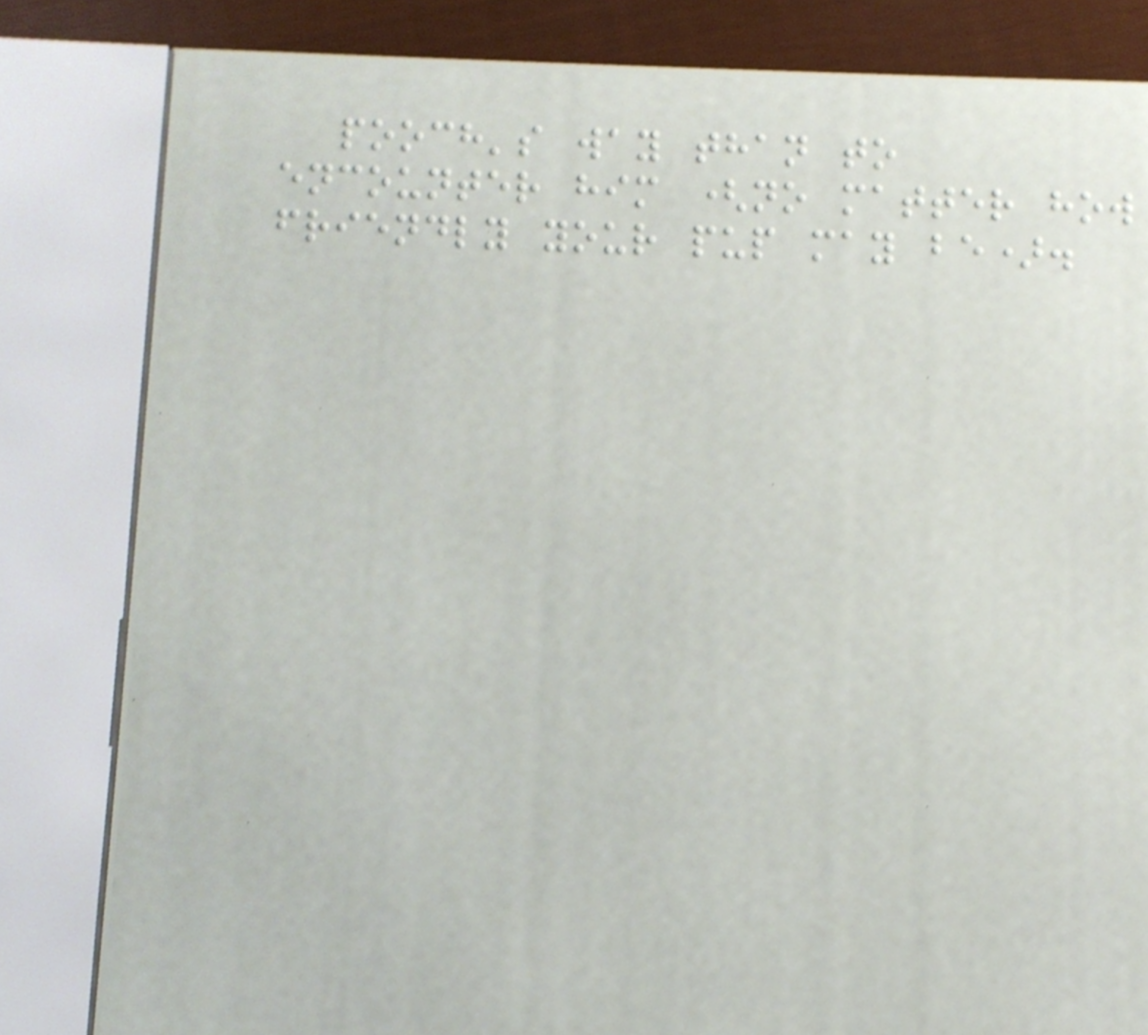pooch's way than to
encounter him (no matter how
friendly your pup may be).
